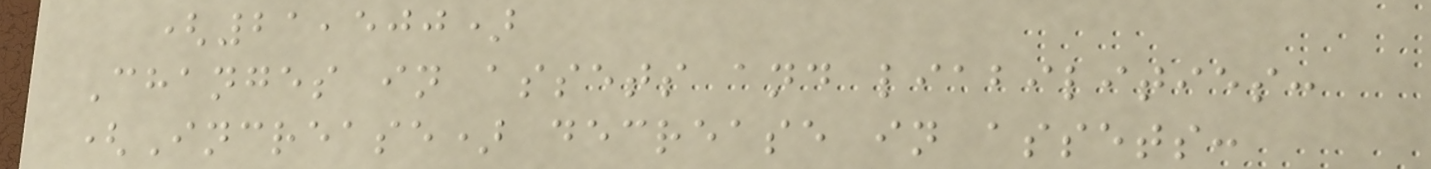(21,500)
Changes in assets and liabilities:
(Increase) decrease in assets:
